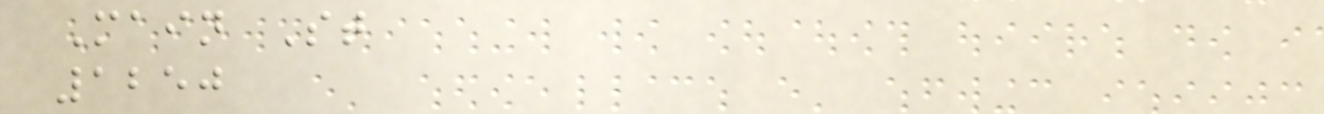Main St
1250
